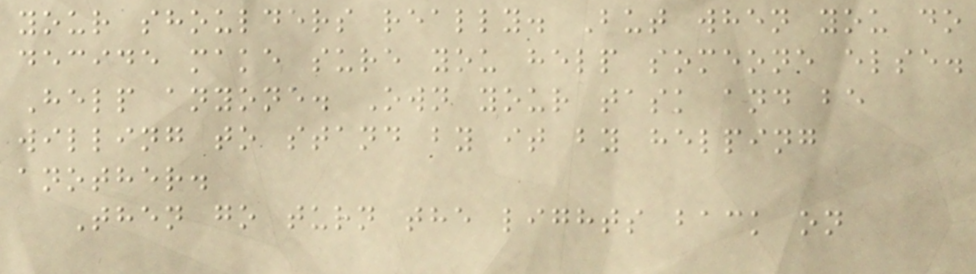your shoulders really. But when you do
decide make sure you help someone else.
Help anyone. Own your task and be
willing to stand by it by helping
another.
Then go turn the lights back on
